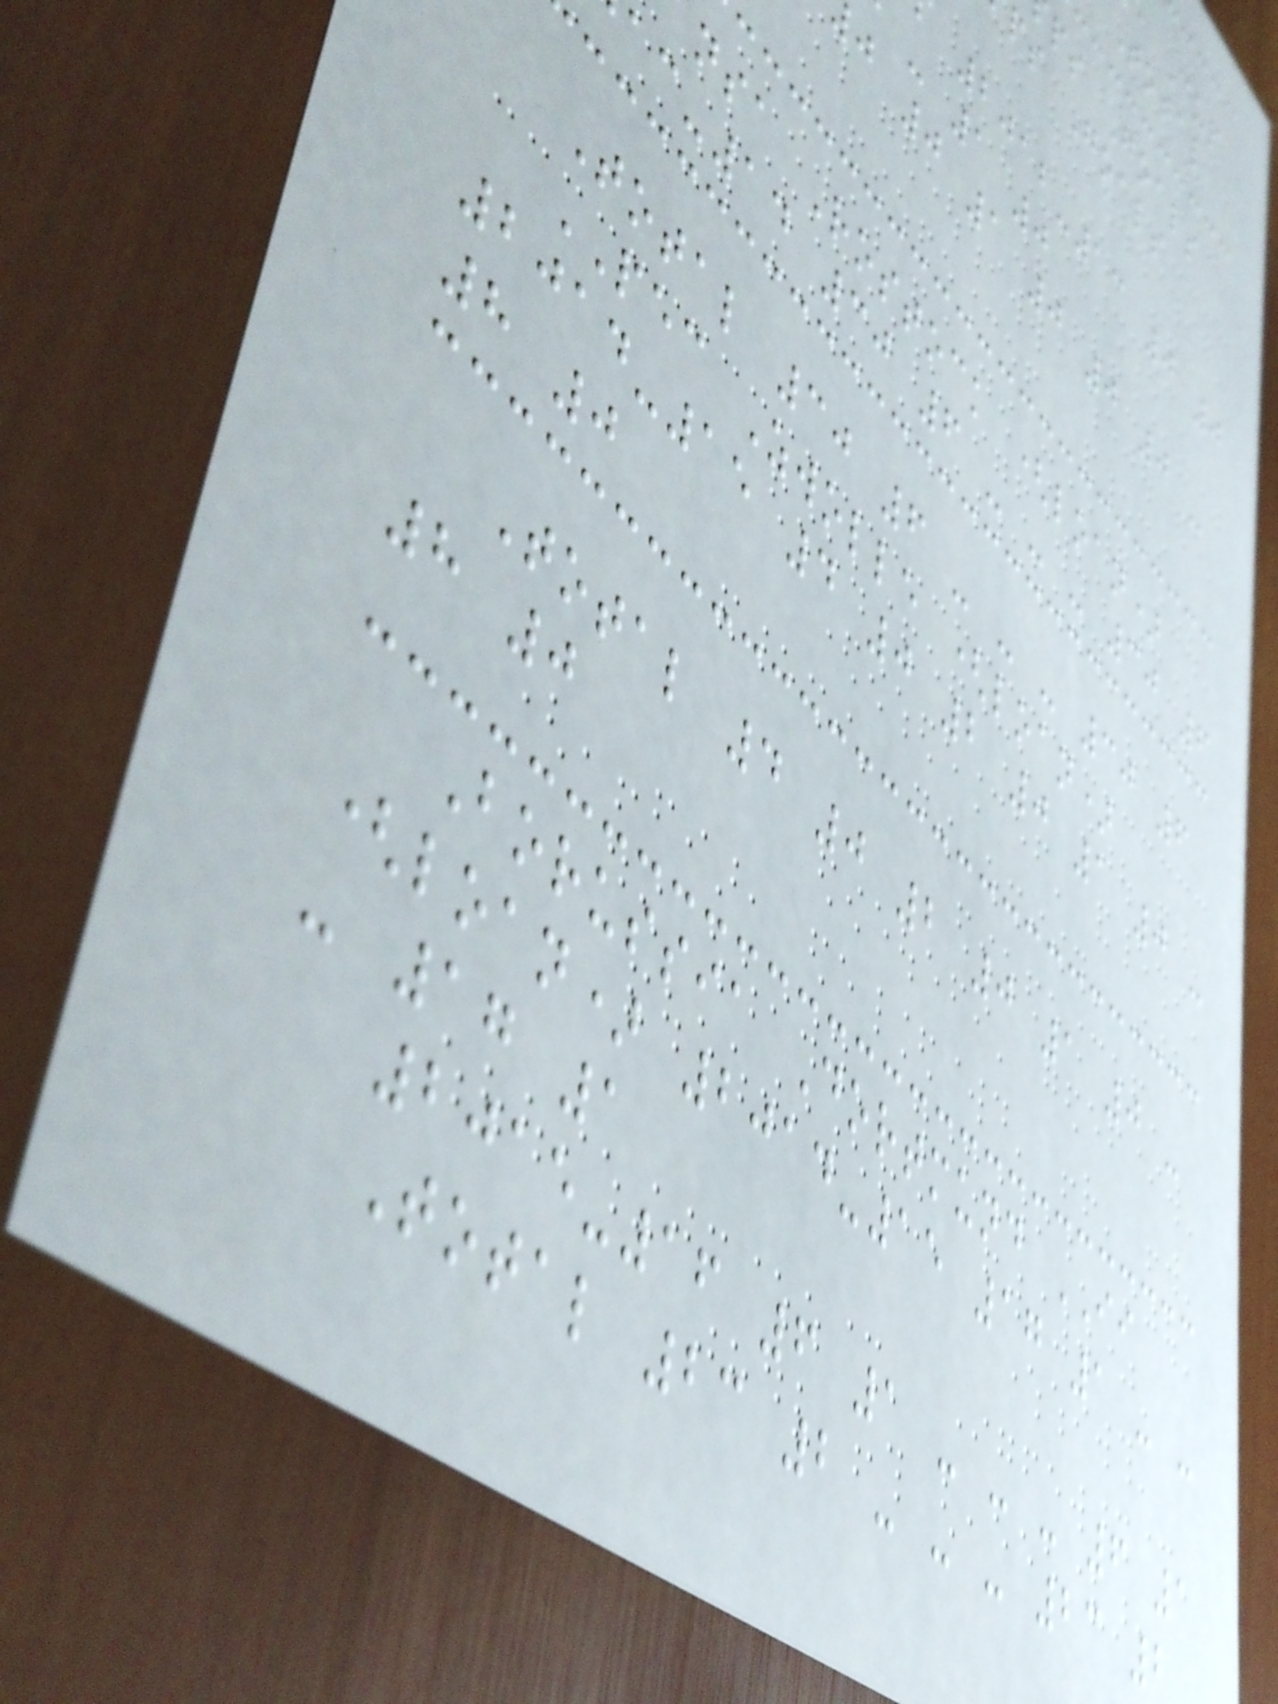ps Goals
ps Goals
2012-13 0 0
- 1 0
j 0 1 0 0 0 -
nsa Rostock (loan)
-14 30 6 - - - 30 6
Total 30 6 - - - 30 6
PEC Zwolle (loan)
2014-15 4 0 2 0 1 0 -
8 0
Total 4 0 2 0 1 0 -
8 0
Borussia Dortmund II
(loan) 2014-15 17 1 - -
- 17 1
2015-16 6 1 - - - 6 1
Total 23 2 - - - 23 2
